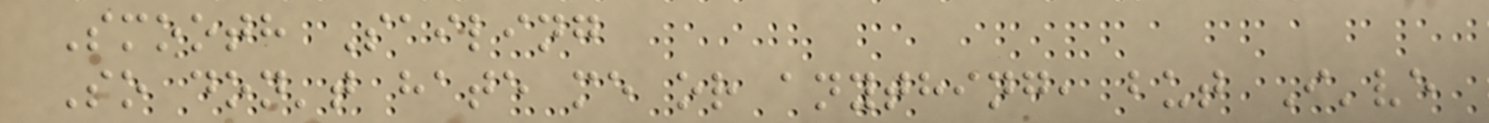Smooth Sailing
So don't hate me or anything, but I've
